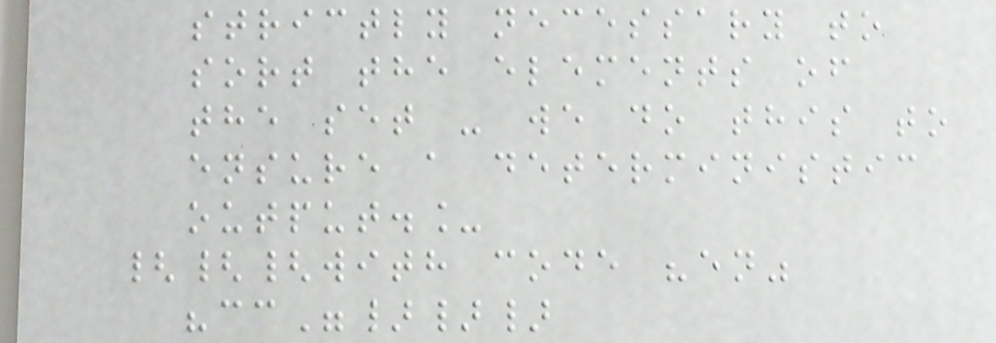strictly necessary to
sort the elements of
the set - we do this to
ensure a deterministic
output._
{{{with code "en"
"cc"}}}
